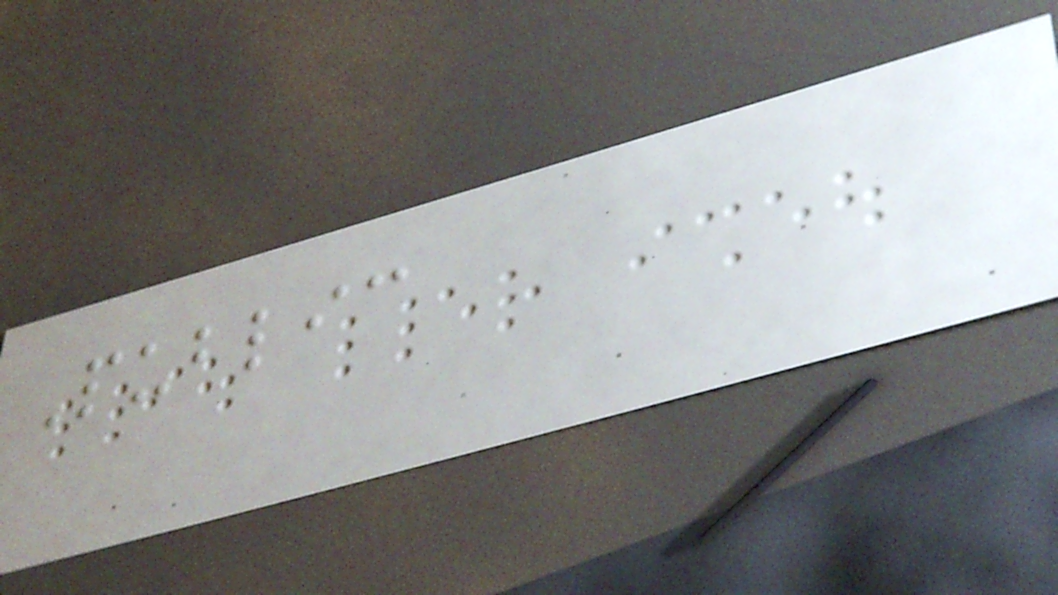Public
